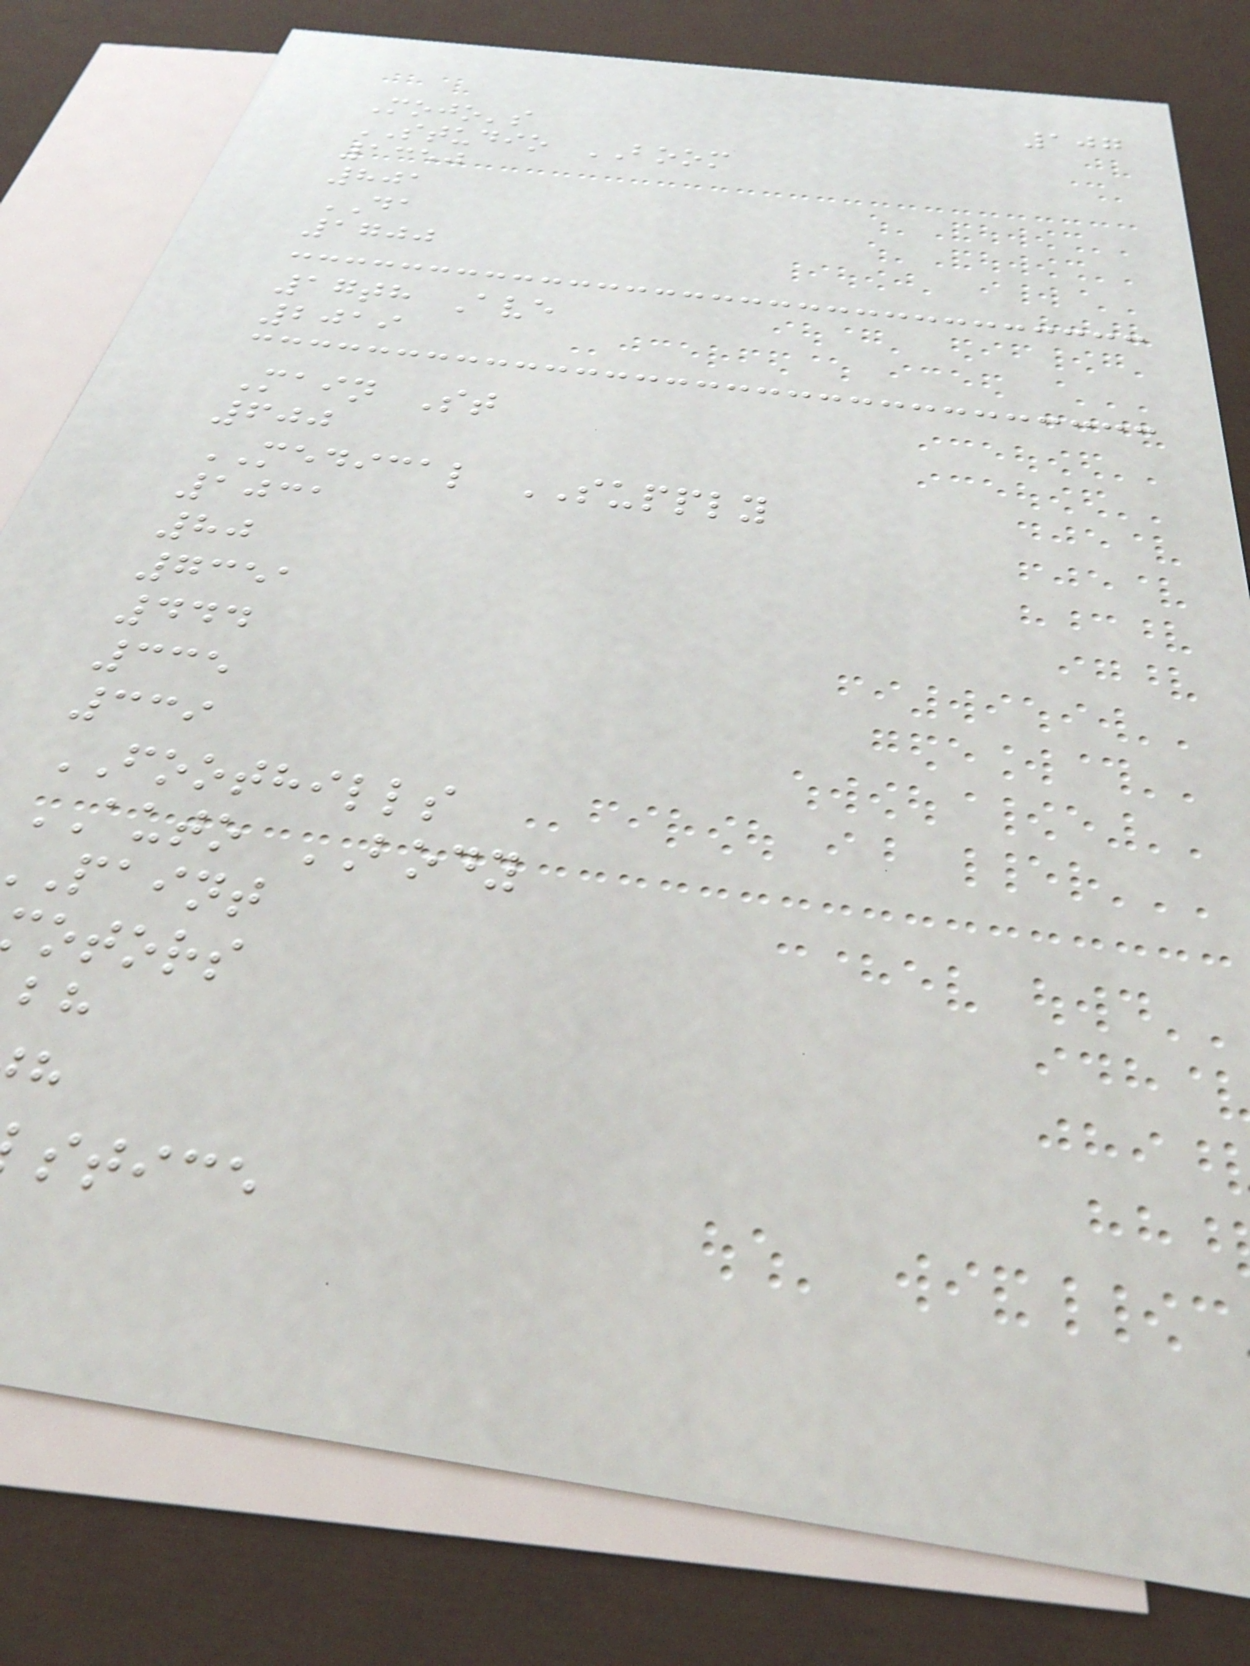107
Mojo's
STUDIO BOOM
1350
801
DA
1700
17th Ave
2019
Main St
600
MEDICAL SUPPLY
1031
80
7351
444
335
339
FOOTHILLS
AUTO BODY
paint
otors
stice
